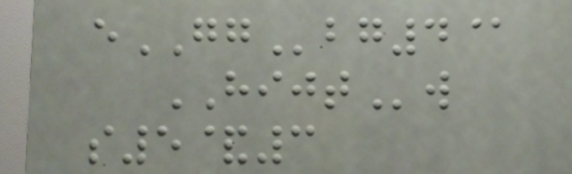eGGbg4@
HIJTw
s5&3
